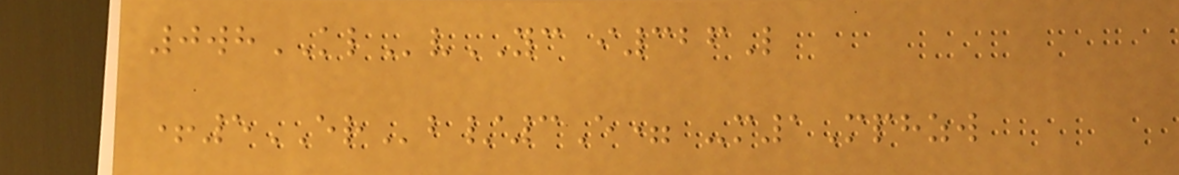0whKLvYC i326L
+5ERb/3E= -m1Mphzw
